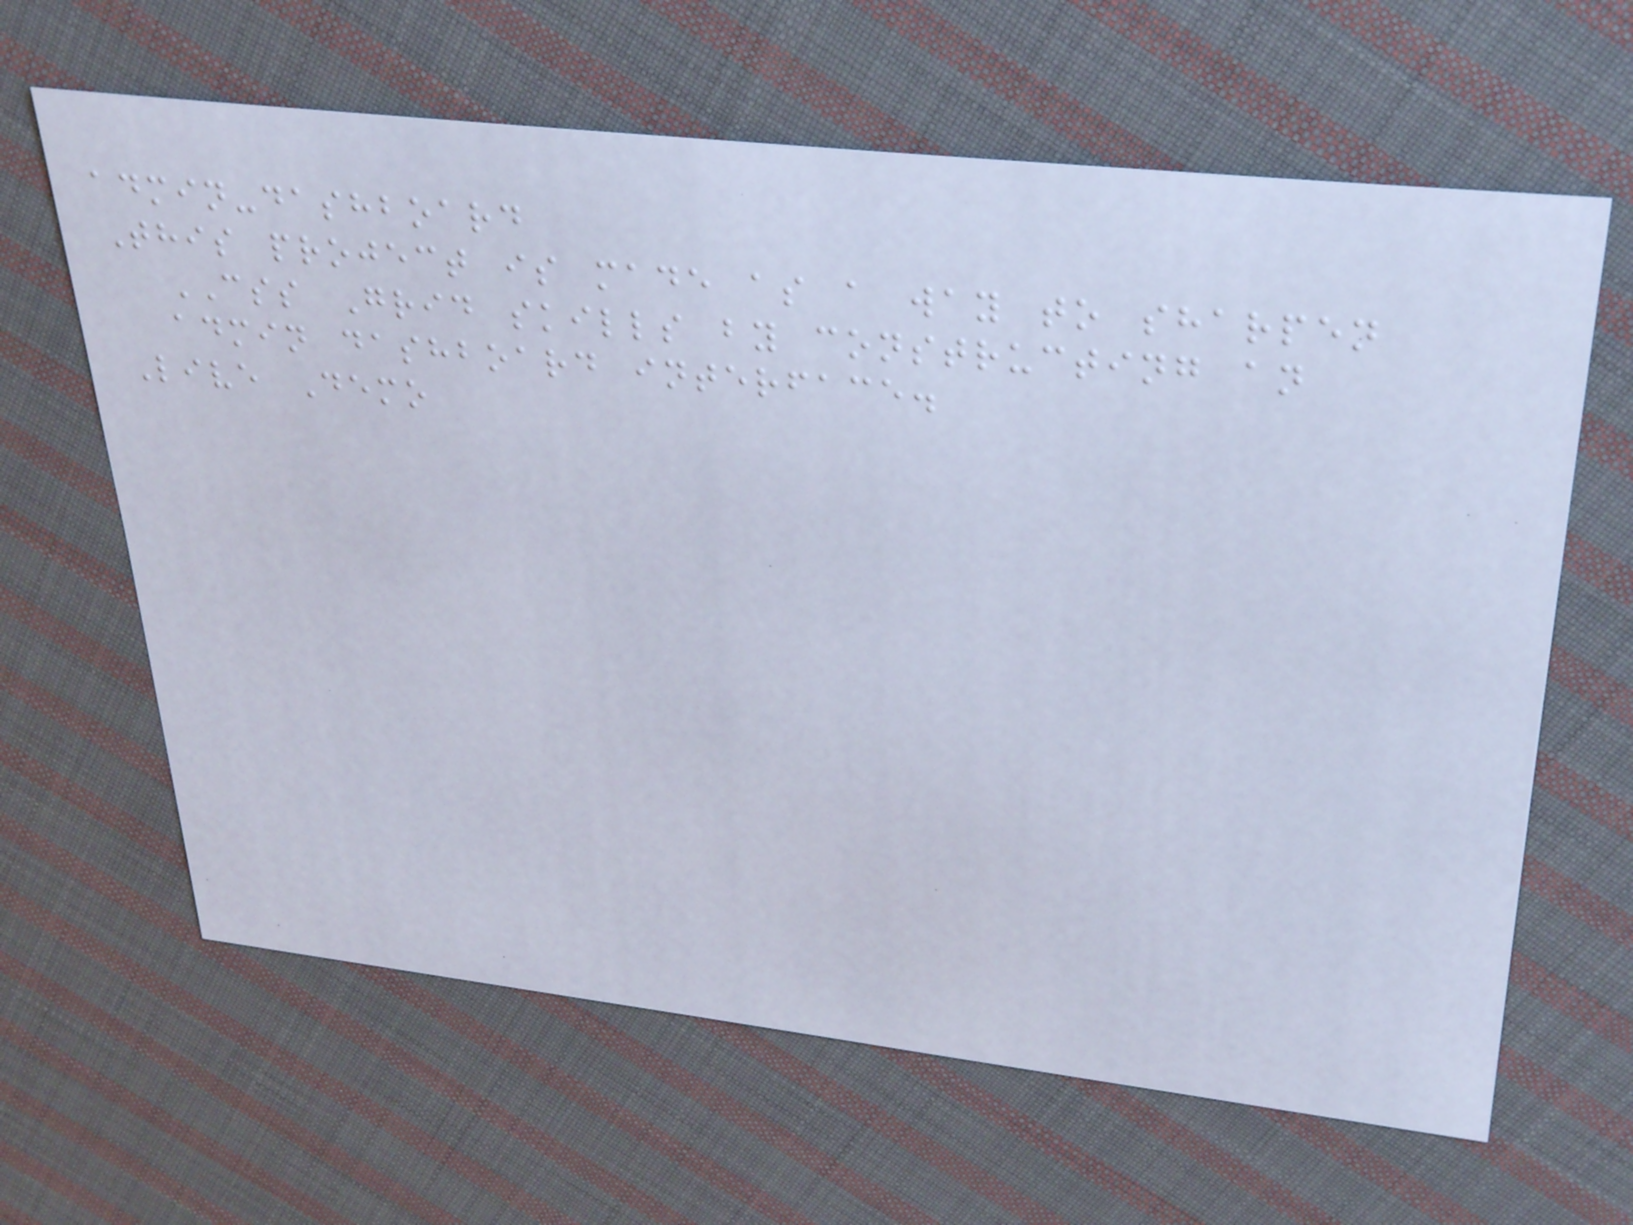admin-dashboard
This project is made as a way to sharpen
CSS Grid skills by constructing an
admin dashboard interface.
Live Demo
